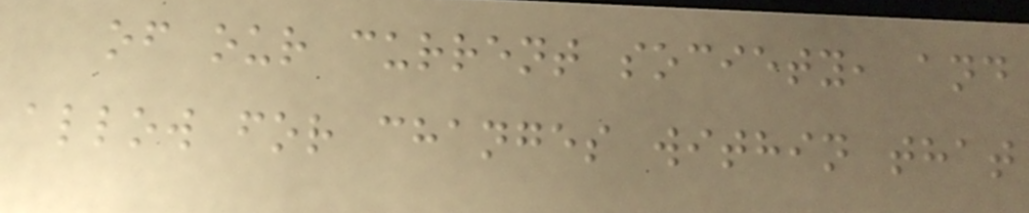of our current society, and
allow for changes within that
